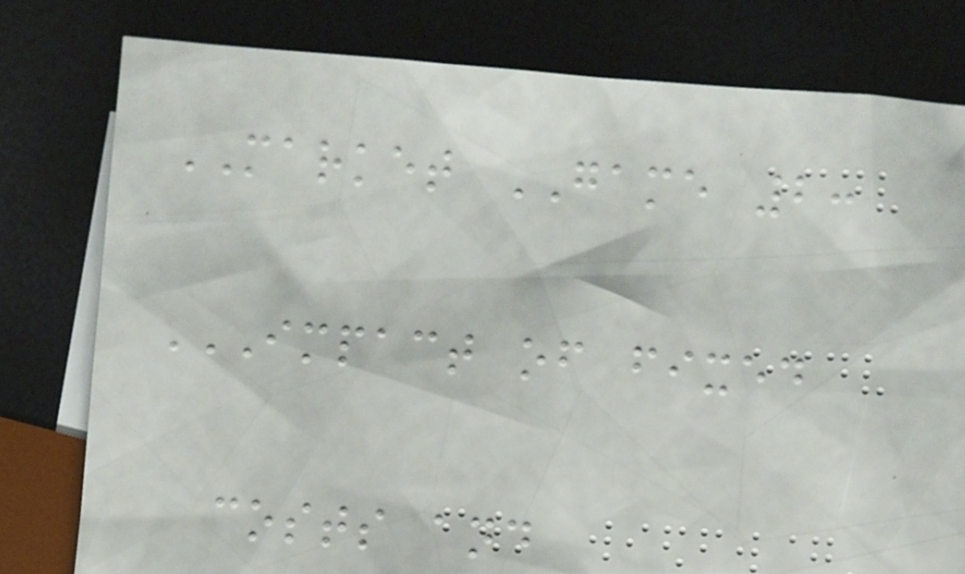MARKET GAME 2:
IMPACT OF FIXED
COSTS AND
